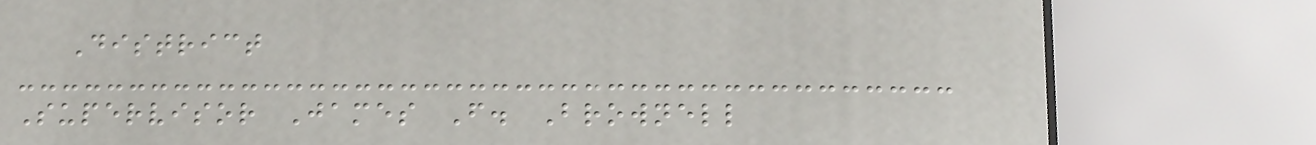District
Supervisor James F. Brownell
